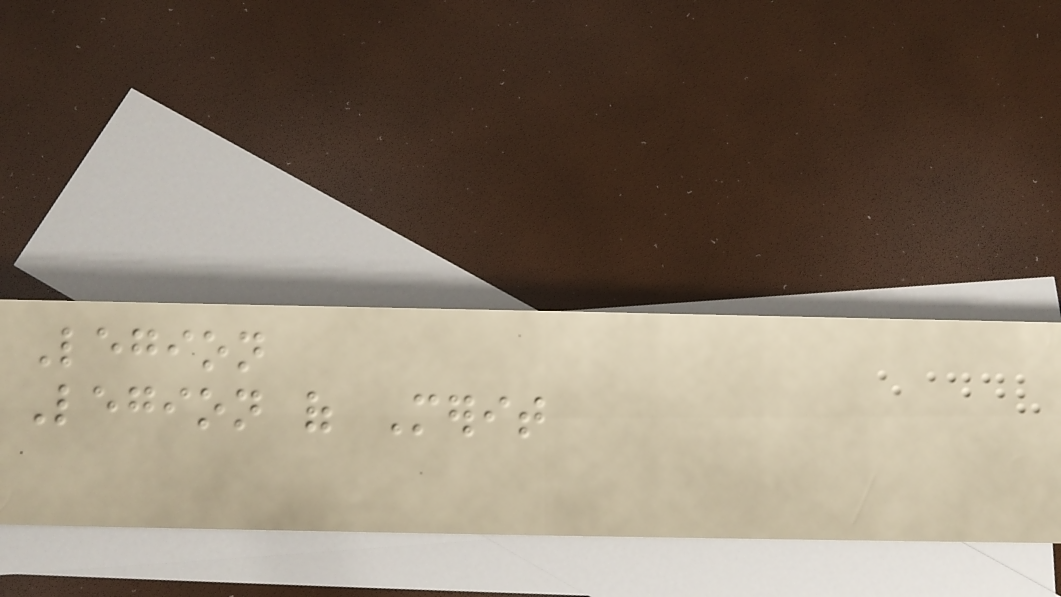Legion
Legion of Merit
